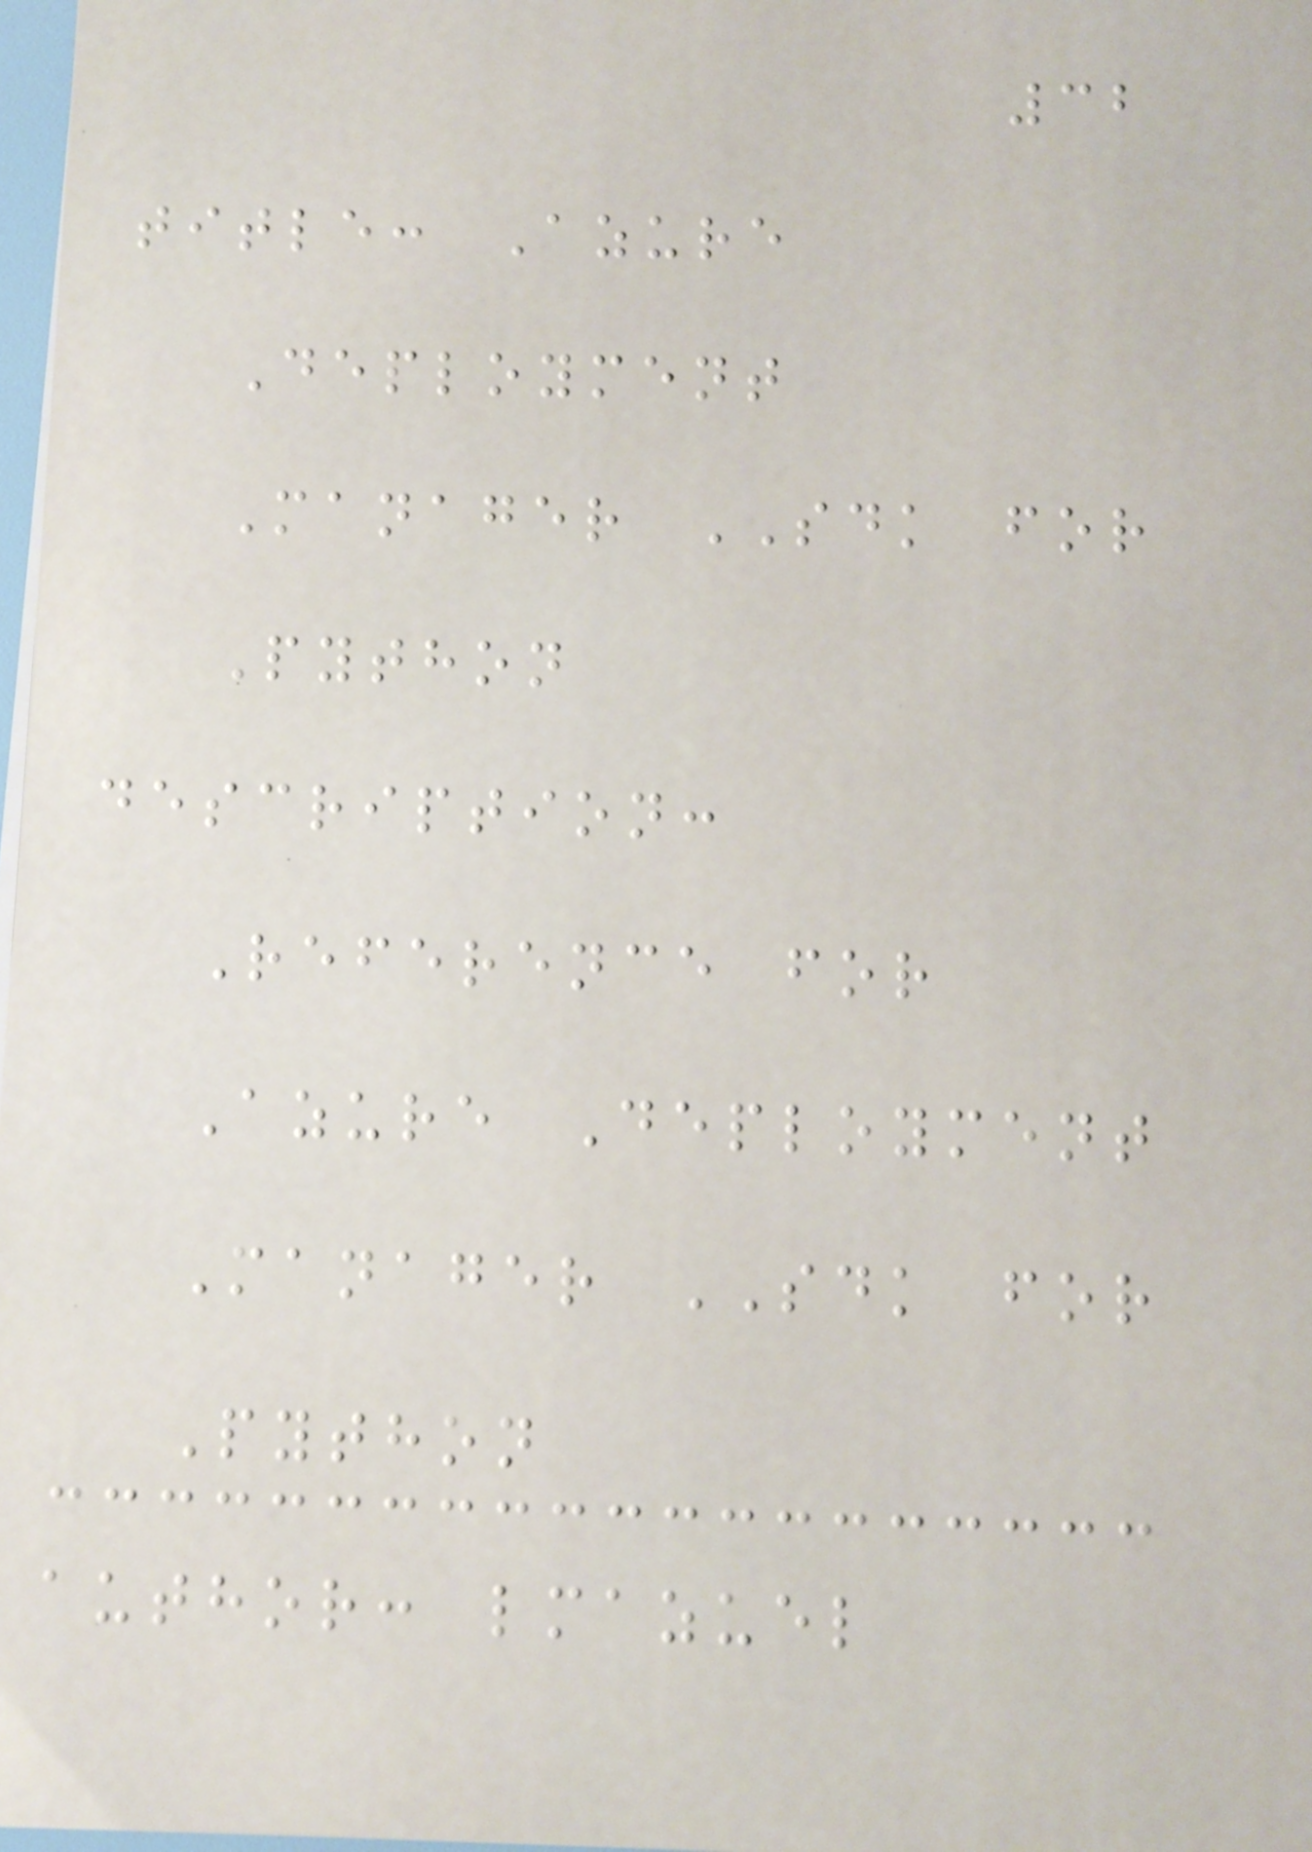32
title: Azure
Deployment
Manager SDK for
Python
description:
Reference for
Azure Deployment
Manager SDK for
Python
author: lmazuel
